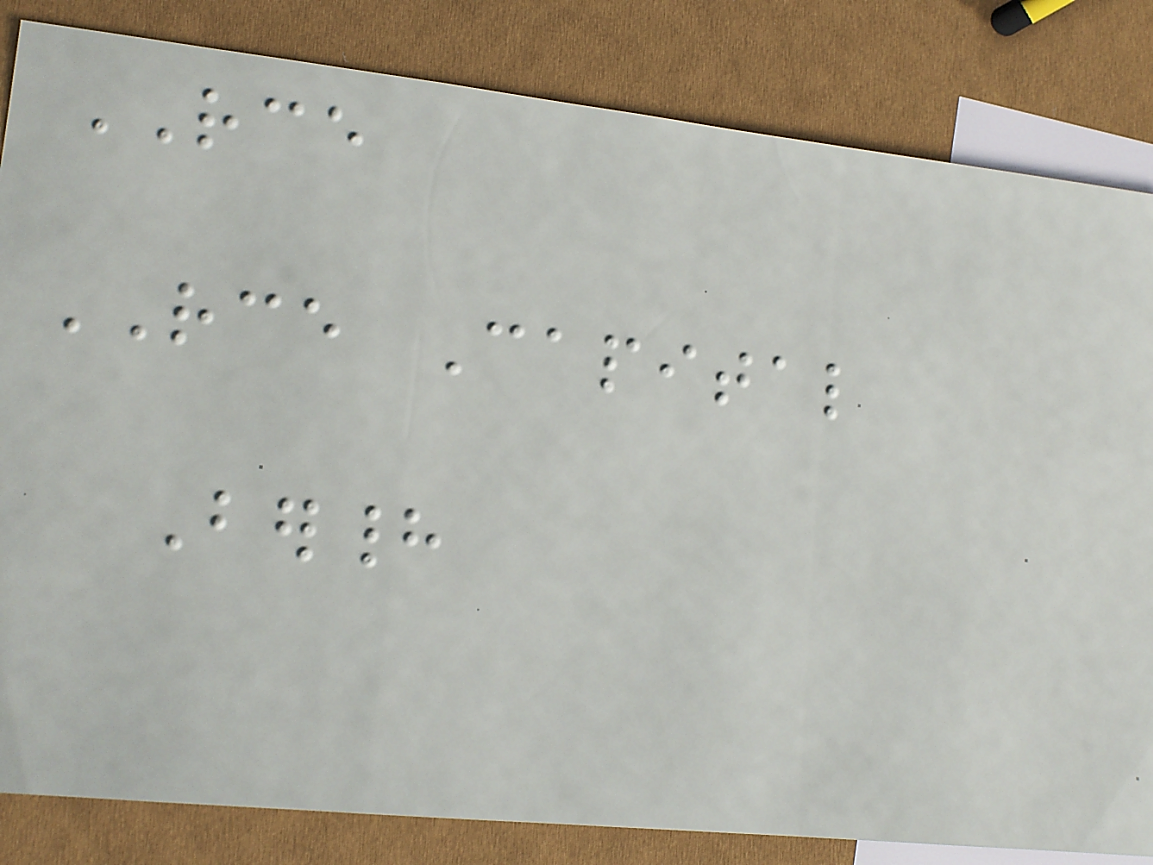RCE
RCE Capital
Berhad
